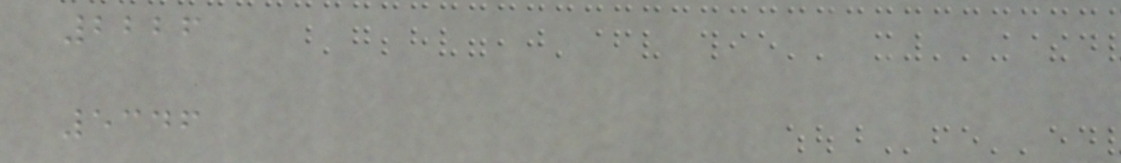2226
5346
